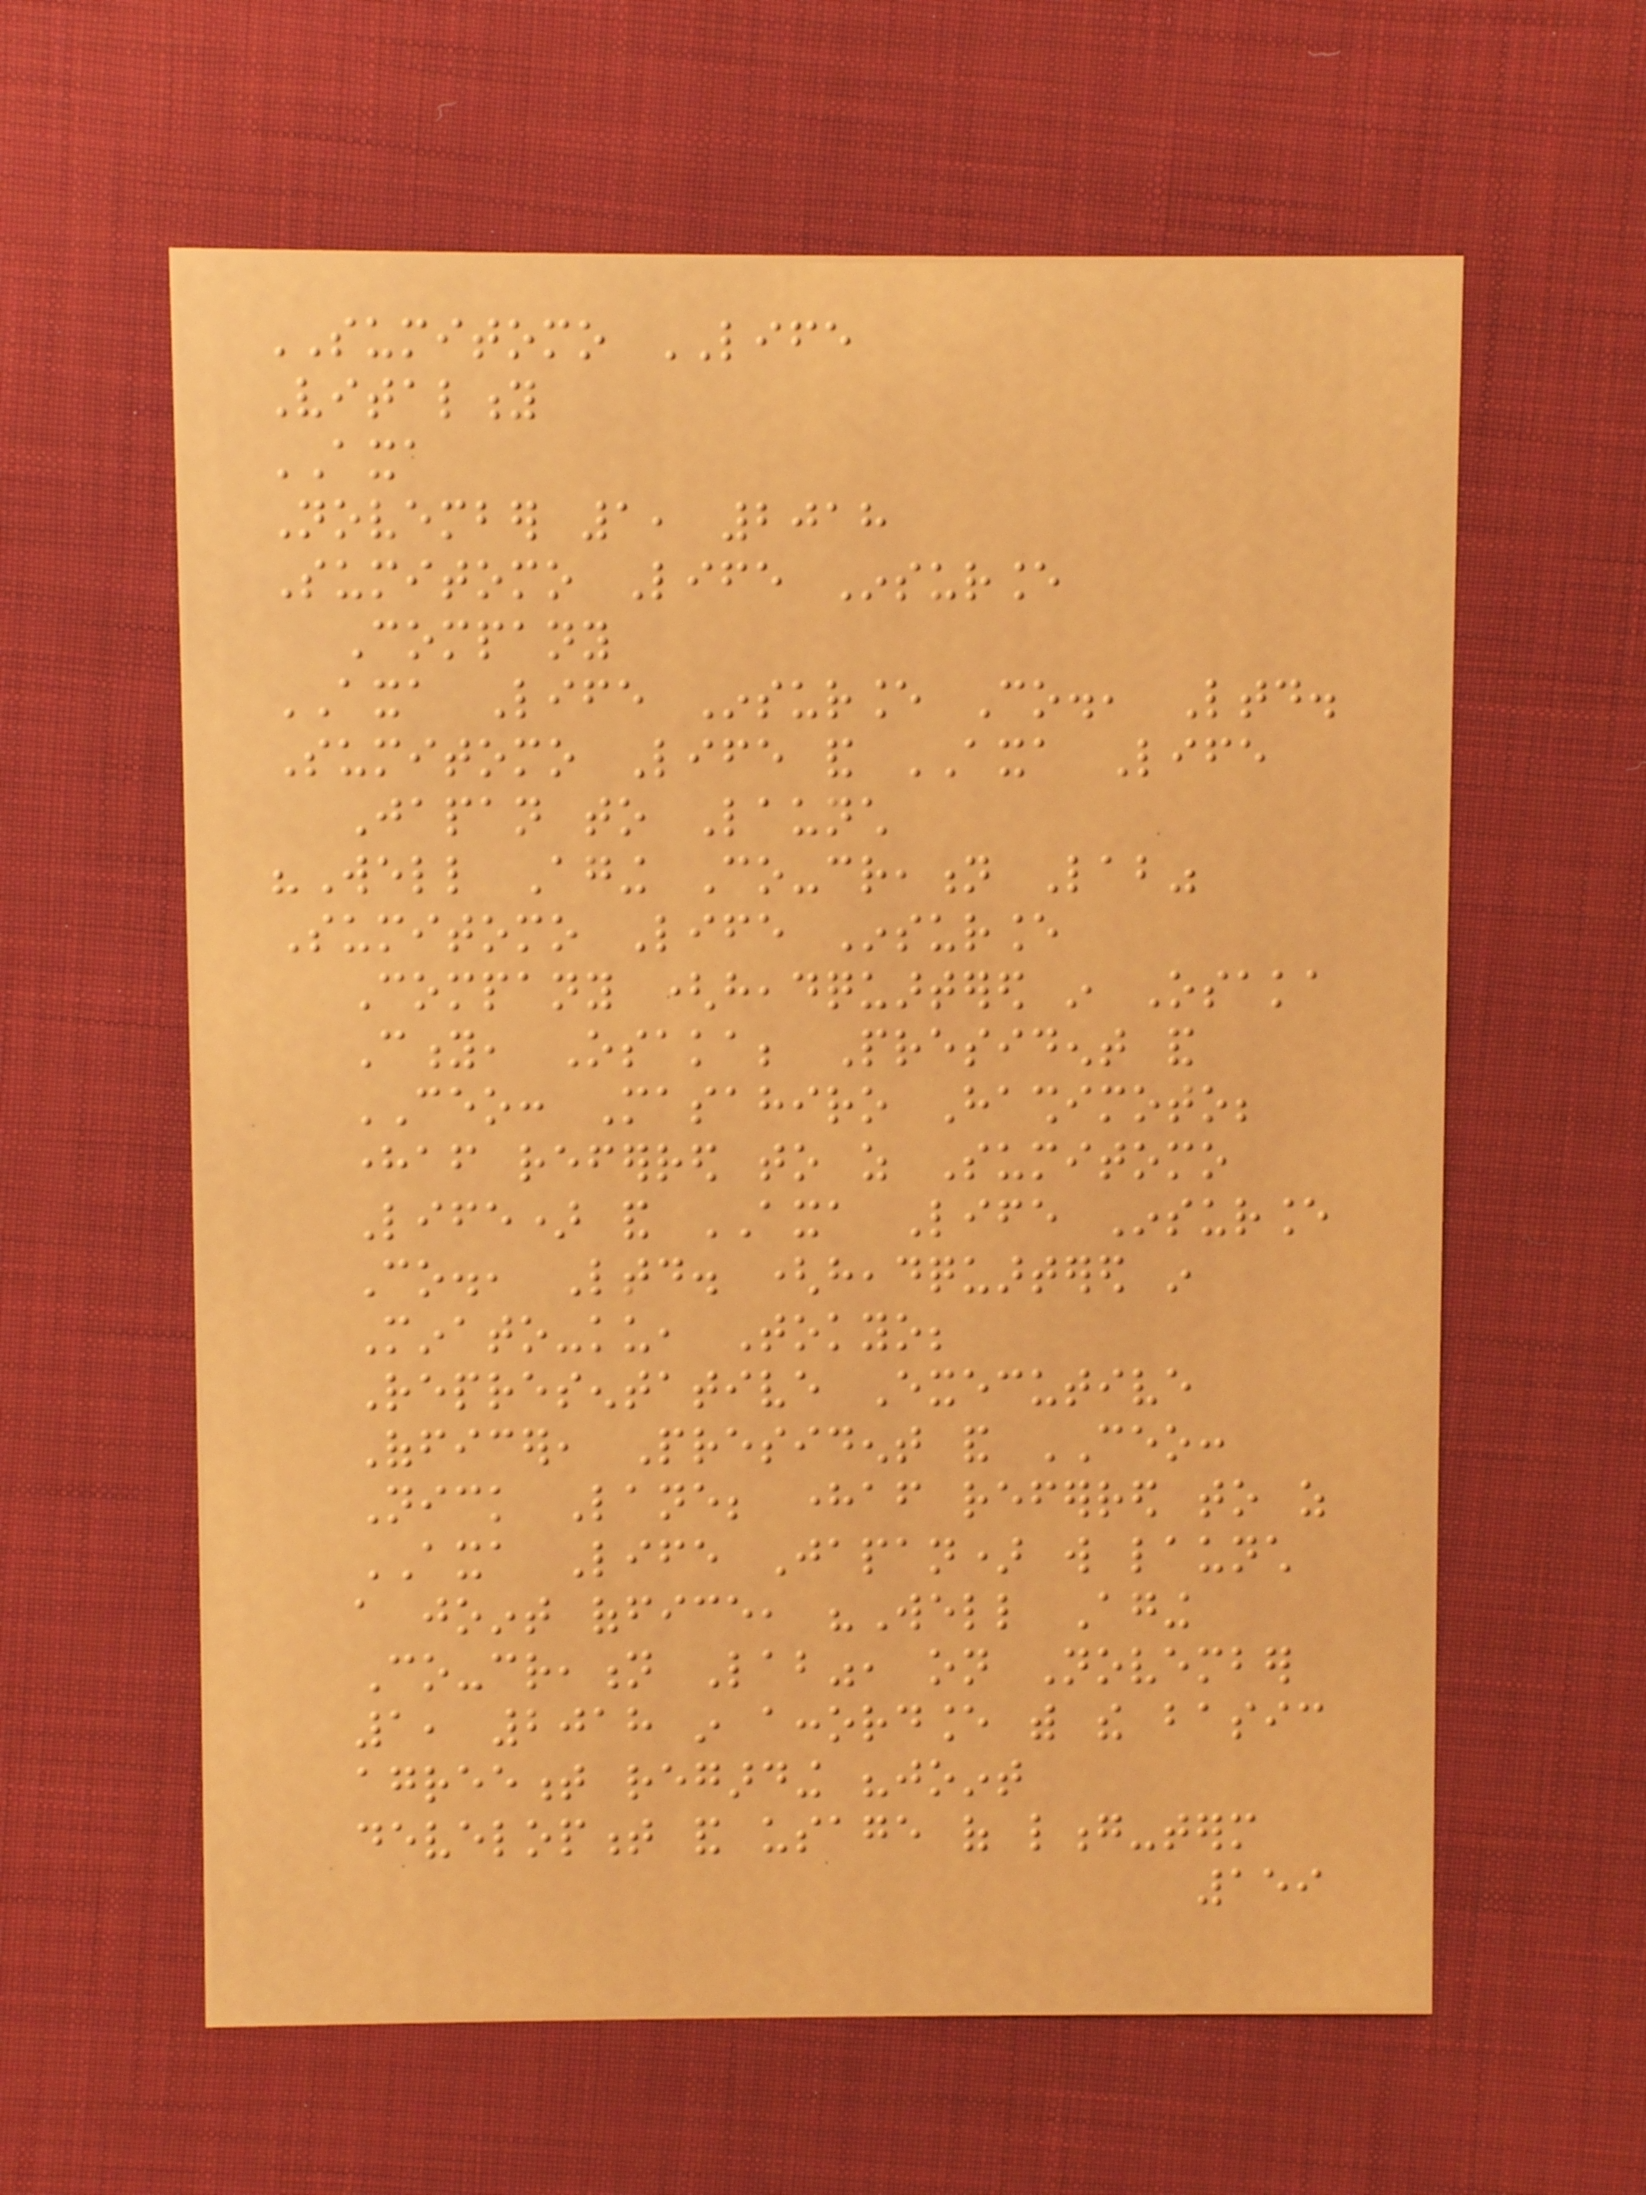SUMITOMO LIFE
Vitality
AXA
November 1, 2018
Sumitomo Life Insurance
Company
AXA Life Insurance Co., Ltd.
Sumitomo Life and AXA Life
Japan to Launch
"Well Aging Co-creation Lab"
Sumitomo Life Insurance
Company (headquartered in Osaka
City, Osaka; President and
CEO: Masahiro Hashimoto;
hereafter referred to as Sumitomo
Life) and AXA Life Insurance
Co., Ltd. (headquartered in
Minato-ku, Tokyo;
Representative Executive
Officer, President and CEO:
Nick Lane; hereafter referred to as
AXA Life Japan) will launch
a joint office, "Well Aging
Co-creation Lab", on November
1, 2018 in accordance with the basic
agreement regarding "joint
development and usage of long-term
159
